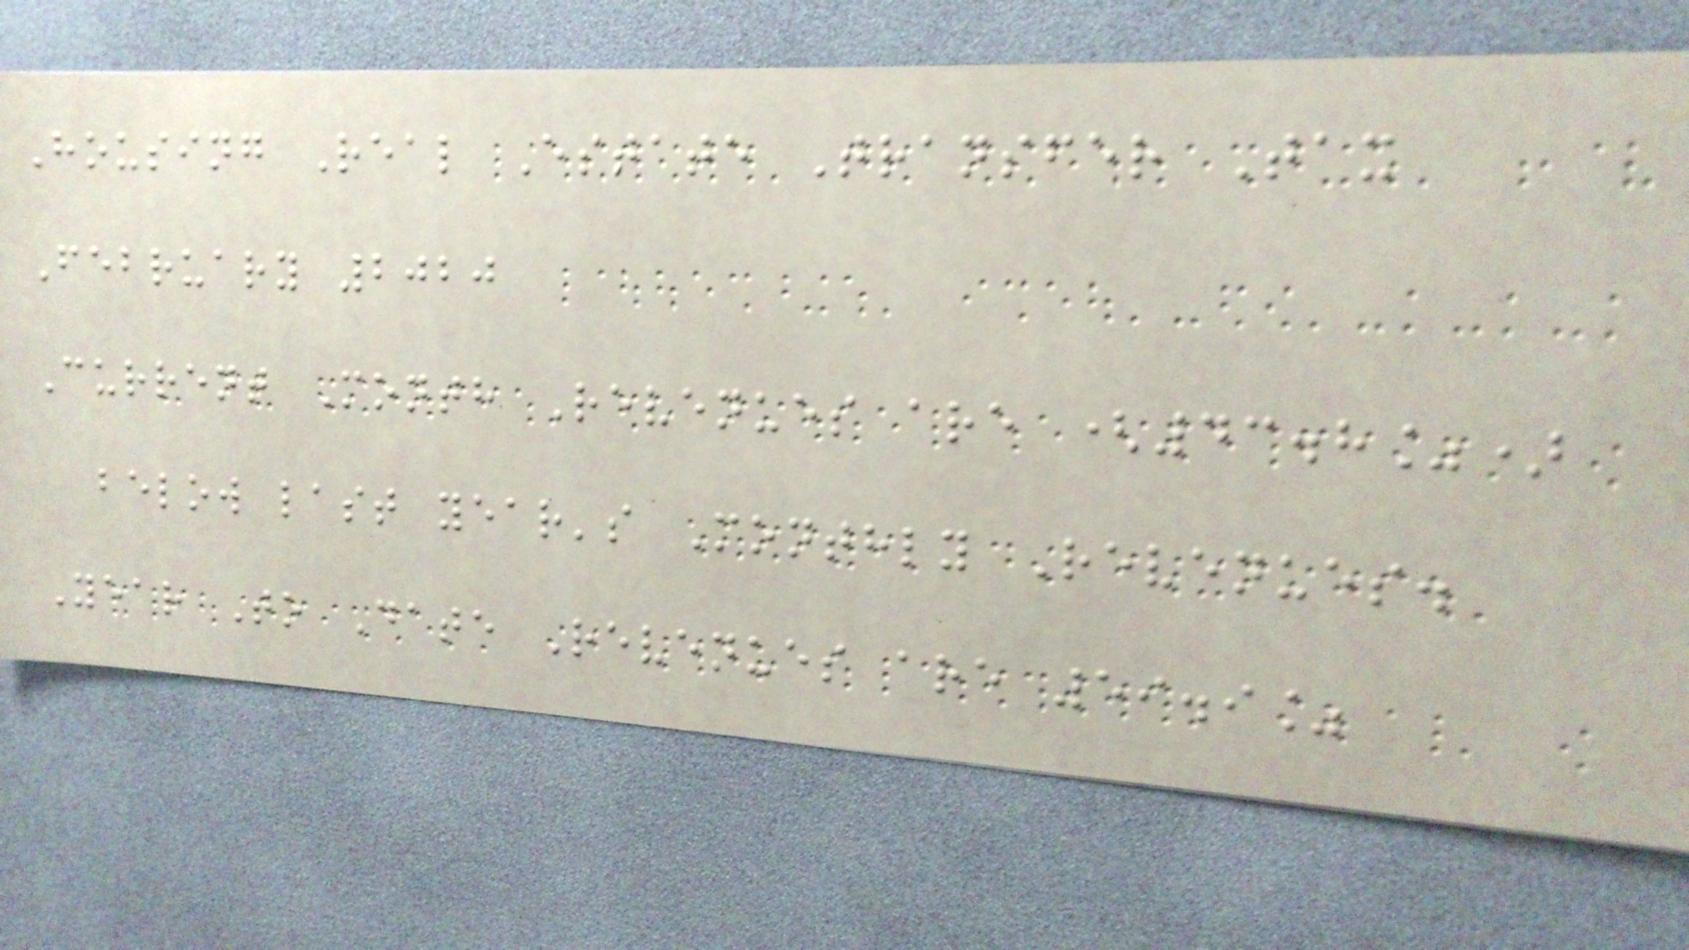Housing Real Estate Transfer Tax
February 2020
Current Month Revenues are (43.8%)
below last year's Monthly Revenues.
Year To Date Revenues are 59.9%
